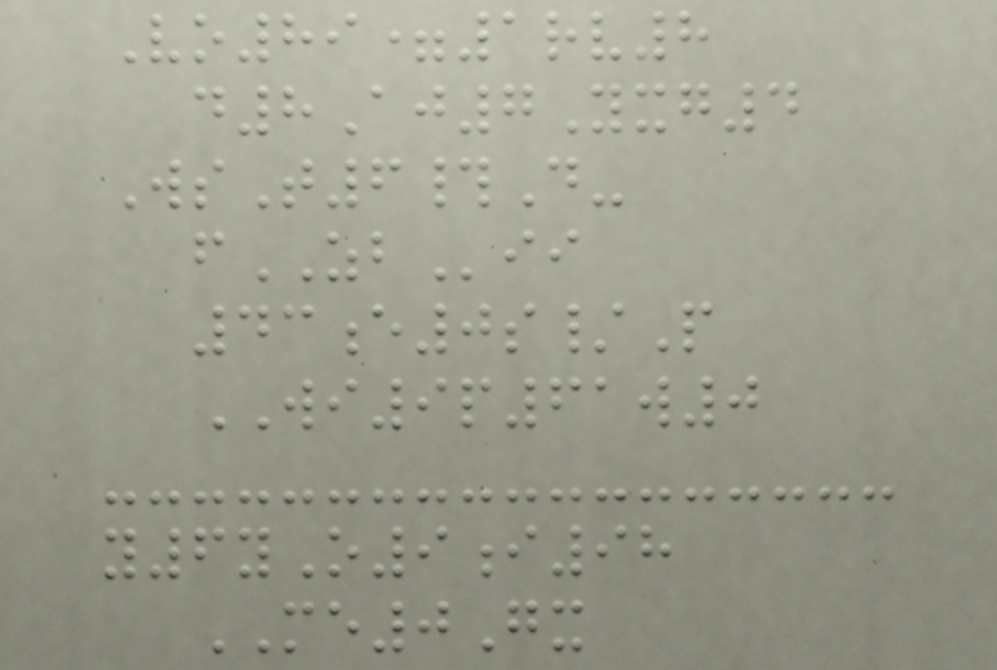Vo89=1rv8
d8Aj7Yxg4
WsT6#D-
fZBii
43e0s/P
WI9p61w0
y6yO9i98
ME0Gx
